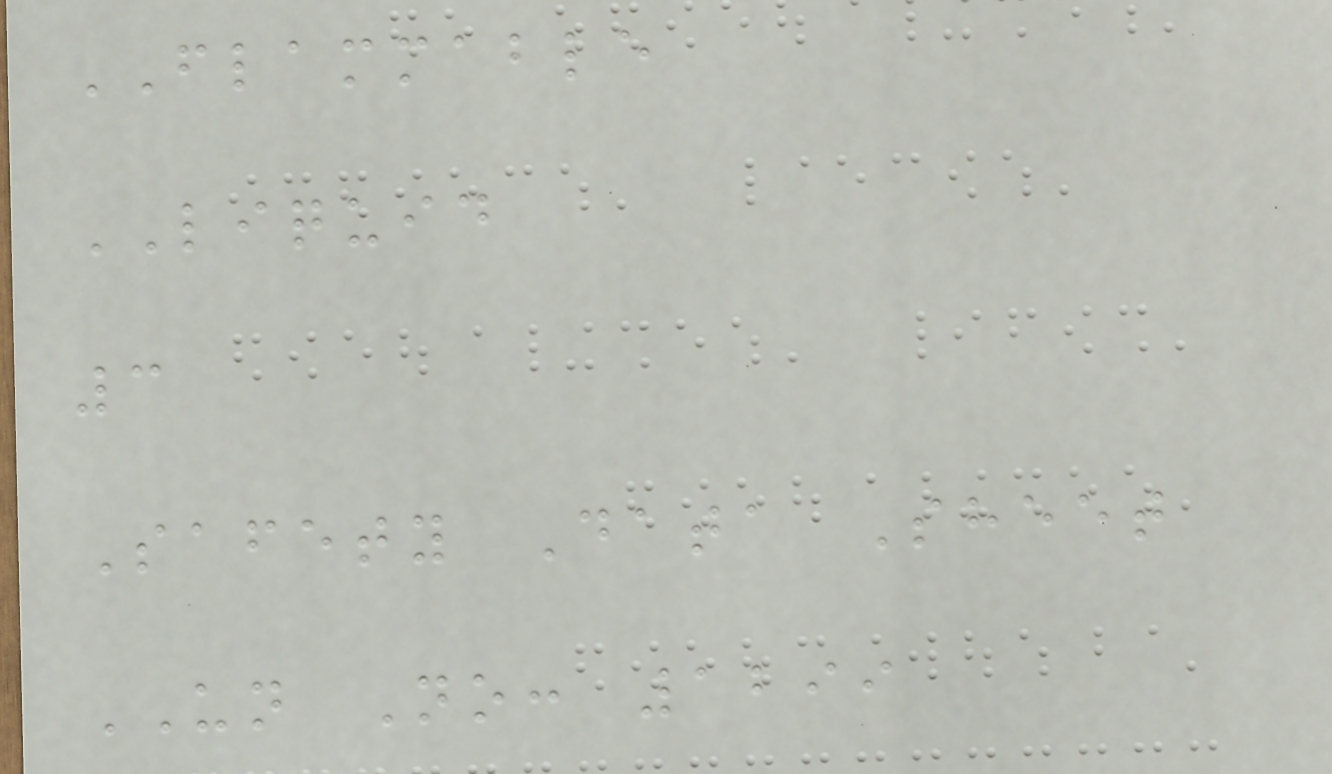FLAMMABLE
LIQUID
3
Safety Data Sheet
UN No: 1299
